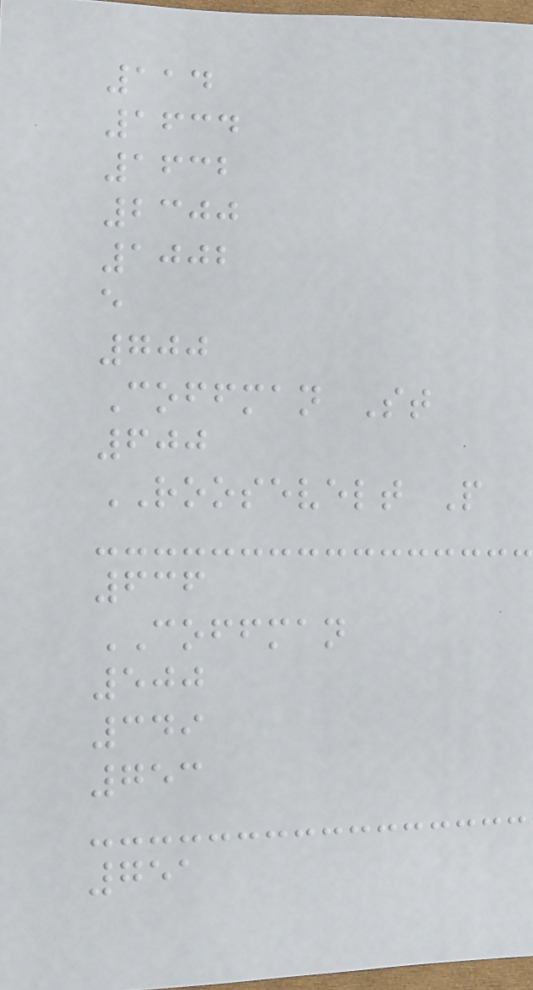114
1634
1632
2300
1002
e
700
Coffman St
600
ROOSEVELT P
636
COFFMAN
500
349
753
751
